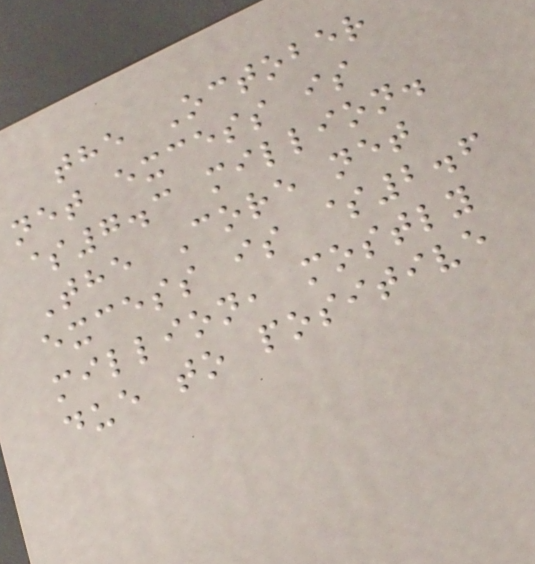the October
net excess is
$7.3 million.
The Core net
excess is $2.6
million, mostly
due to positive
